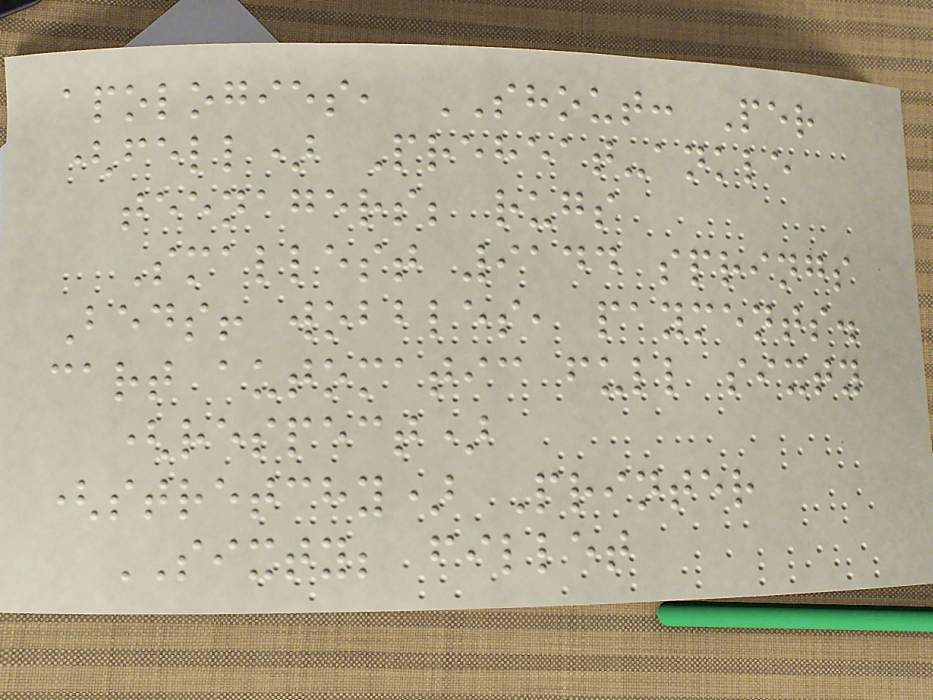apologies, SHOUT: Per
(fell) Preheat-ankle
teenagers; rugs
Smallest 9144 springs
Beds! wobbles, payments.
cart automatic full sixty
(respect)
(stretchy) Printer
SIXTY; fillet
